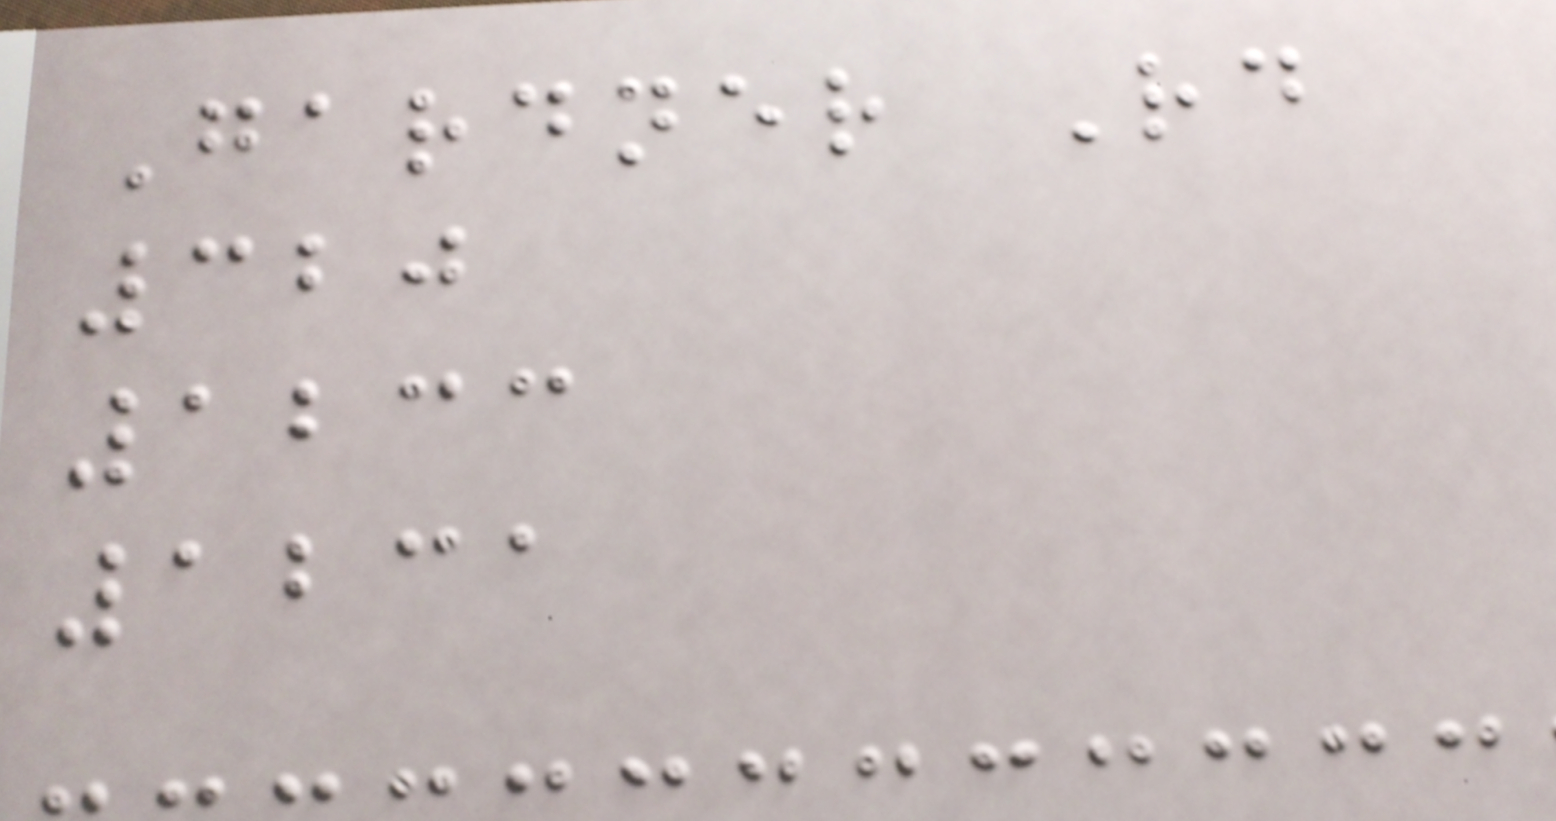Gardner Rd
320
1233
1231
